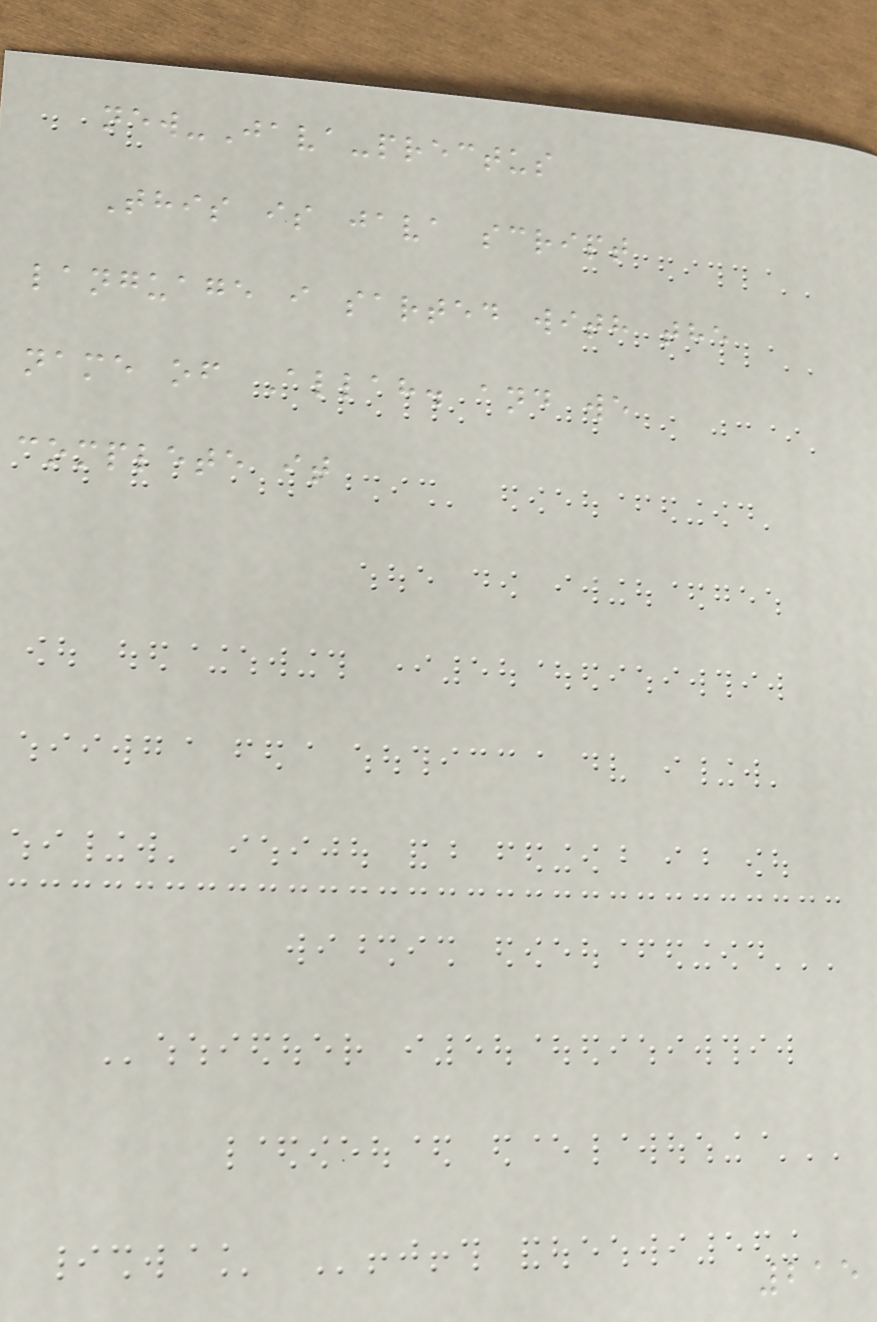new-Java-prectus
This is java script
language i sarted with the
name of Allah. and we
complete it
215
